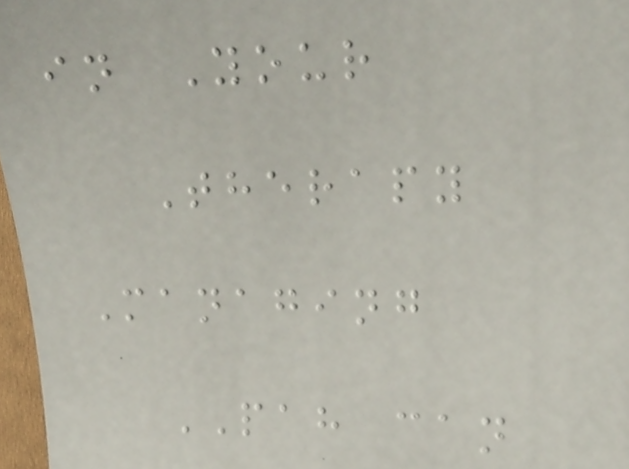in Your
Therapy
Managing
PAH can
